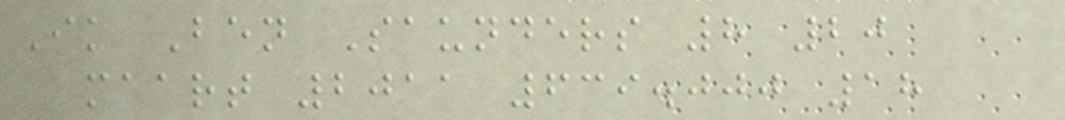Ik Ben Saunders 8 20
maart 2011 639.000 18
